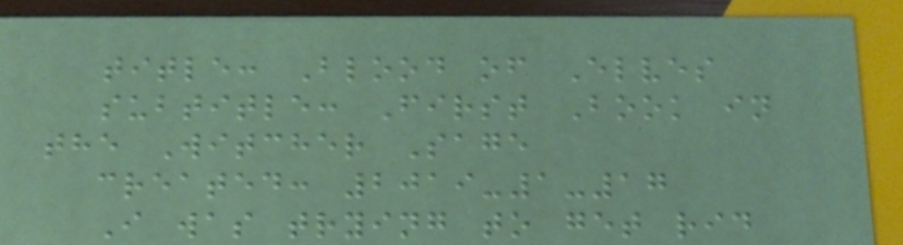title: Blood of Elves
subtitle: First Book in
the Witcher Sage
created: 2019-1-17
I was trying to get rid
